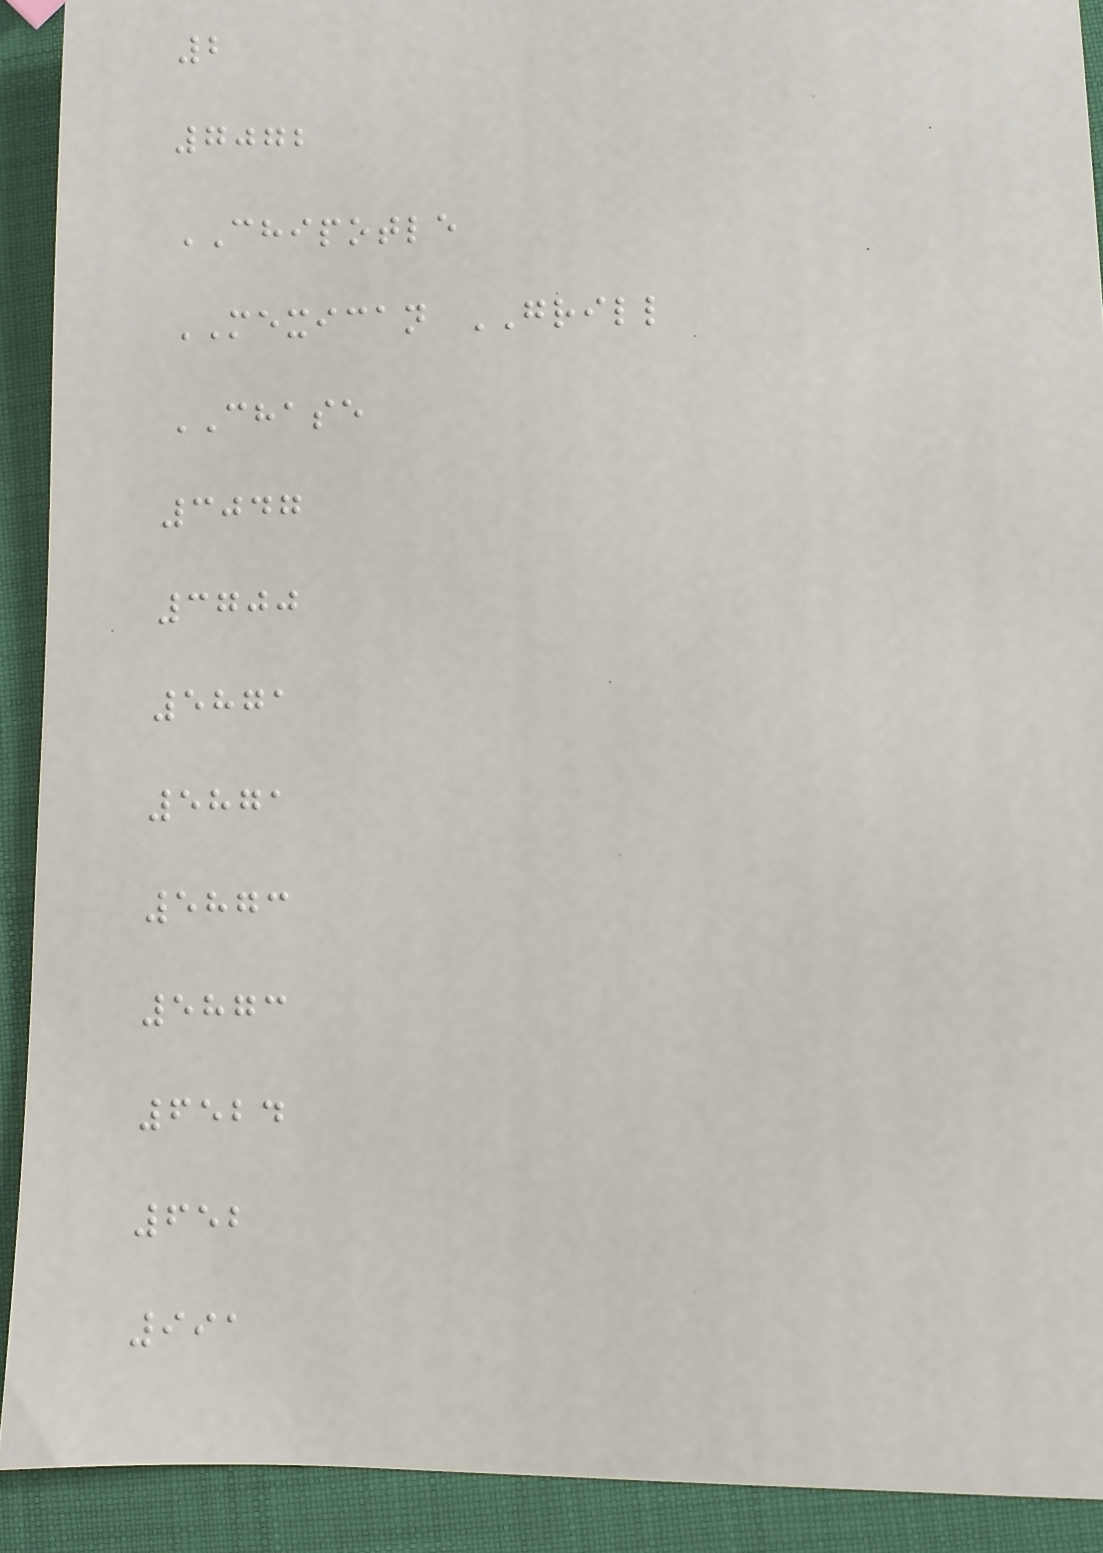2
7072
CHIPOTLE
MEXICAN GRILL
CHASE
3047
3700
5871
5871
5873
5873
6524
652
991
